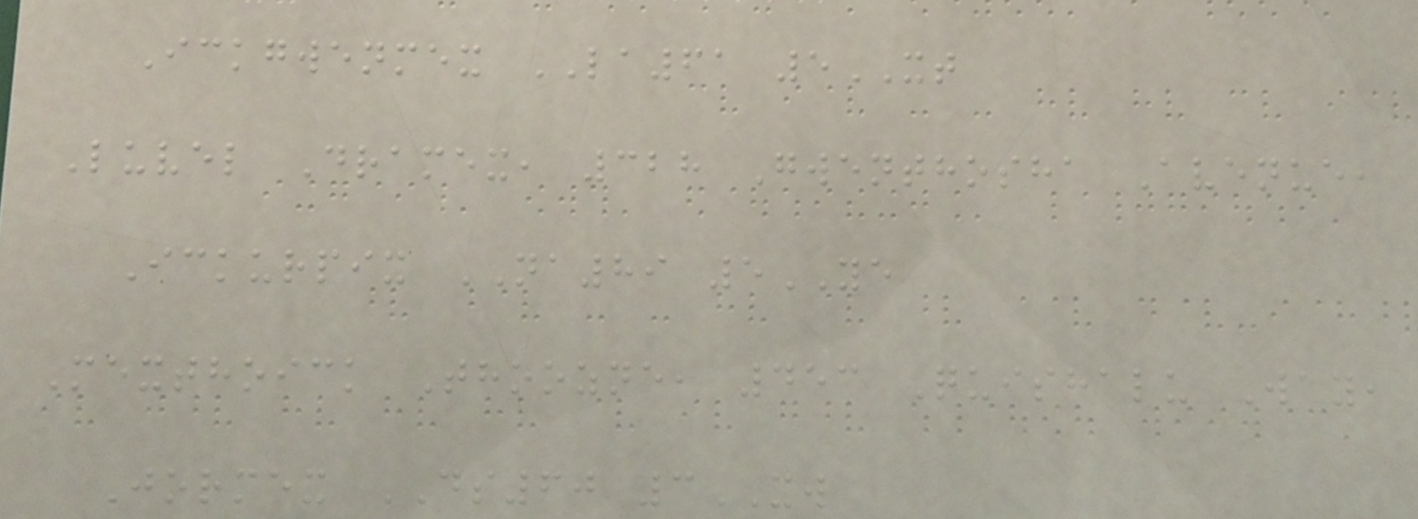Ickgwenmex LA61 5XT
Luvel Dramex, 328 Gwenthosha Avenue,
Ickurpix NA89 5YE
Mexthoick Thoozne, 453 Quishalu Way,
Jormex DS60 3XW
